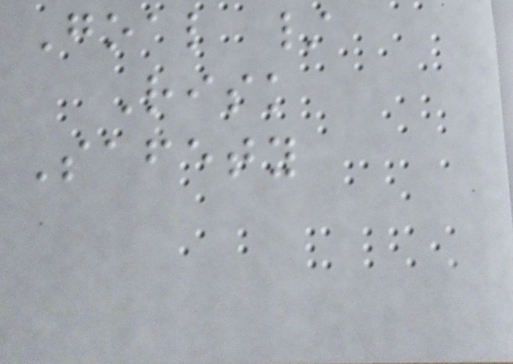Goal /
Risk
Safety
